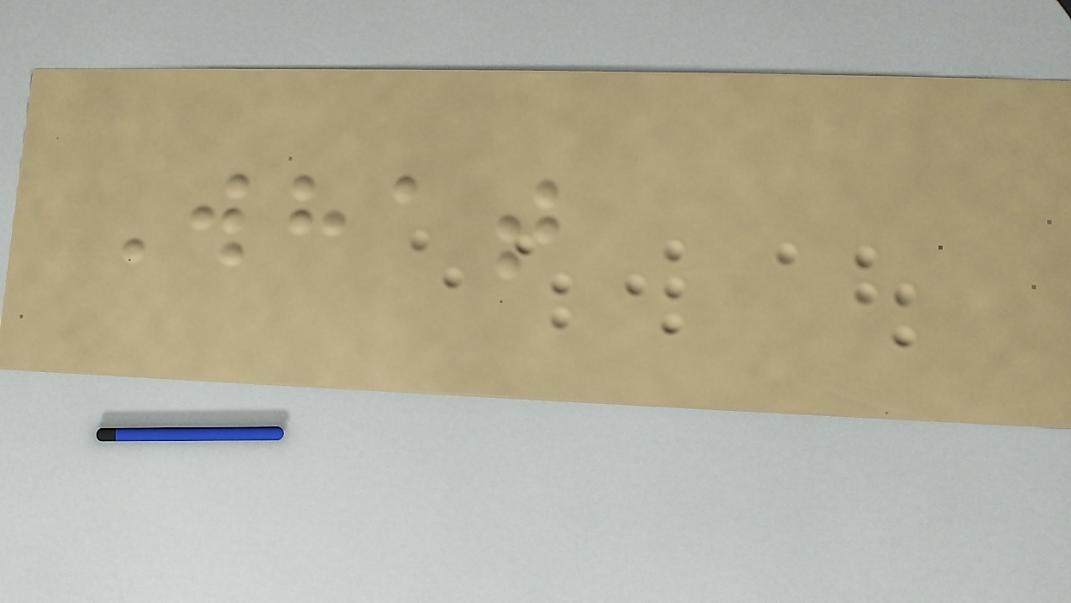What
